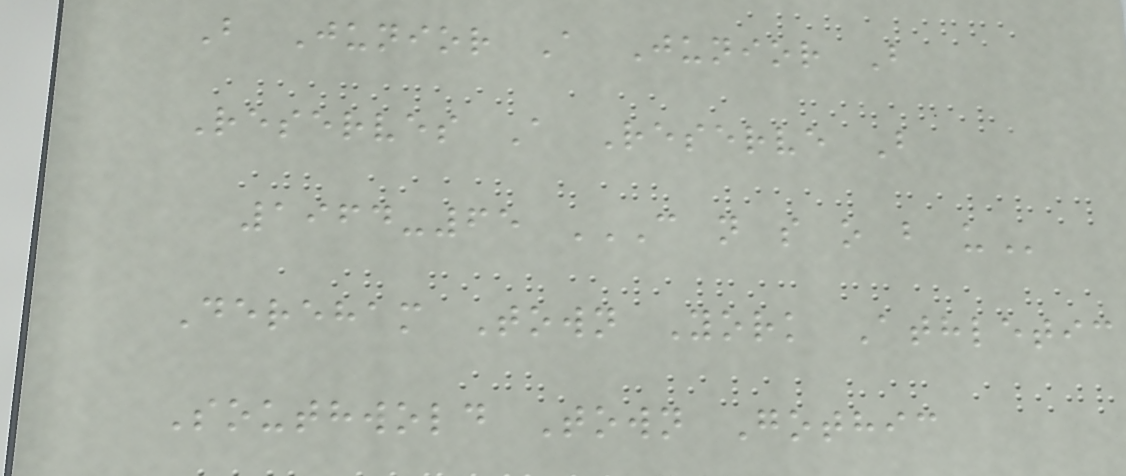B Junior A Junior B
Reserves A Reserve B
1964-65 C N S O B U
Dereham Town York Athletic
Southwold Town Gothic
